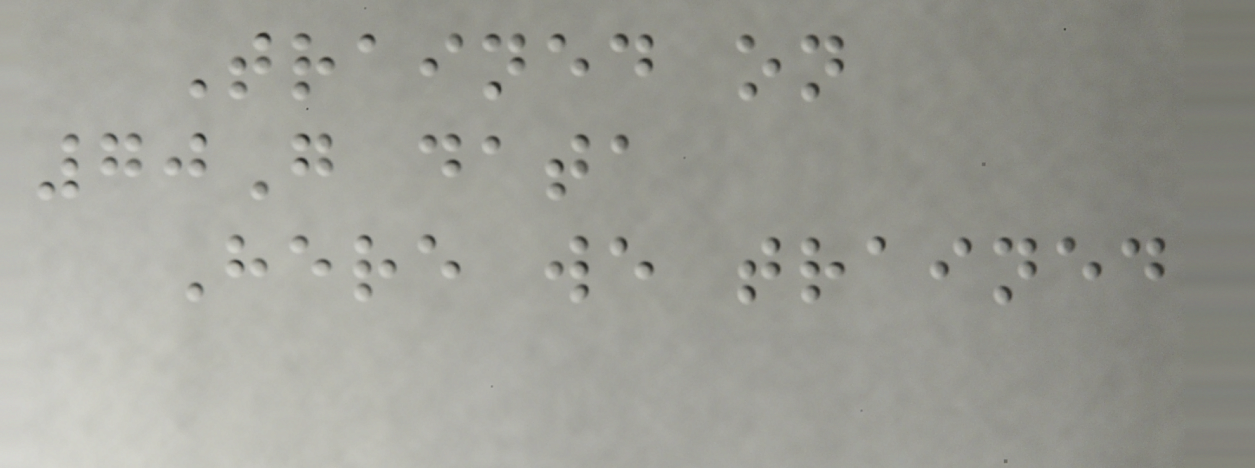Trained on
70G data
Here we trained
